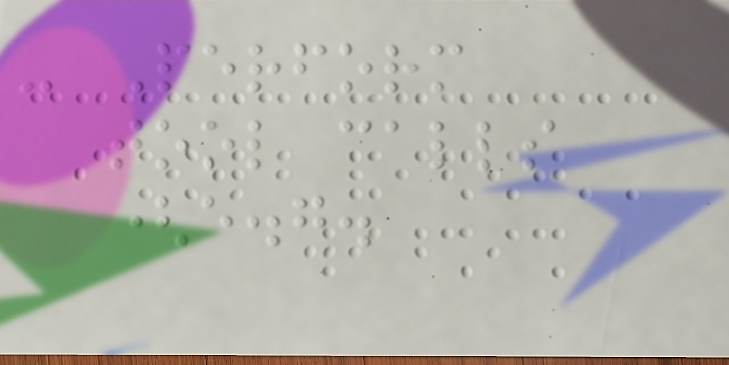- Perform
tool calls
(e.g.
